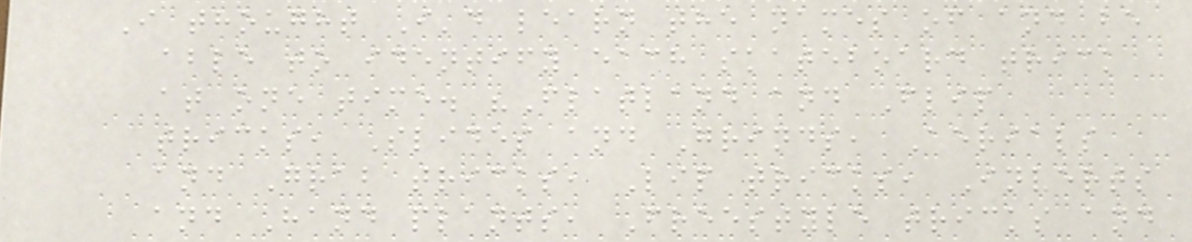I thought I'd learn the names of and be
able to identify each skateboard trick
at one time. "Flatland and Flip
tricks, Slides and Grinds, Aerials
and Grab tricks, Lip tricks, Inverts
and Hand plants, Freestyle tricks and
